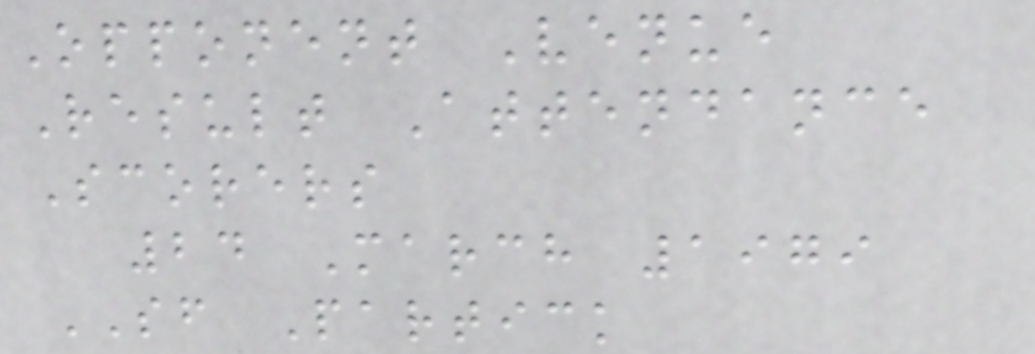Opponent Venue
Result Attendance
Scorers
24 March 1979
SF Partick
